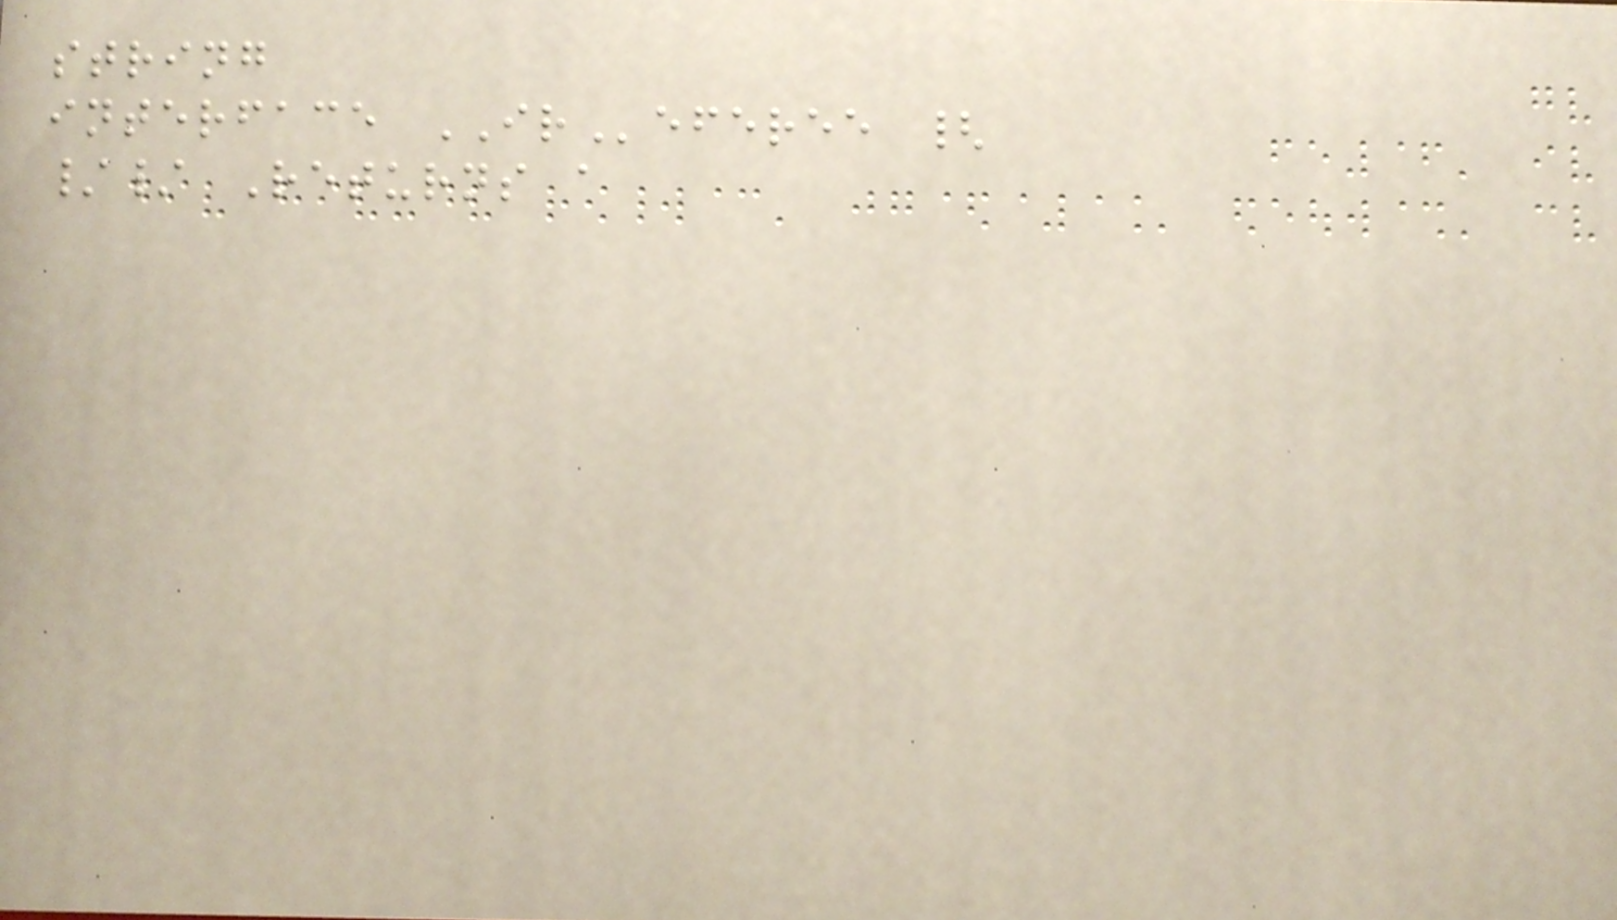string
interface IReferee {
// Returns a
